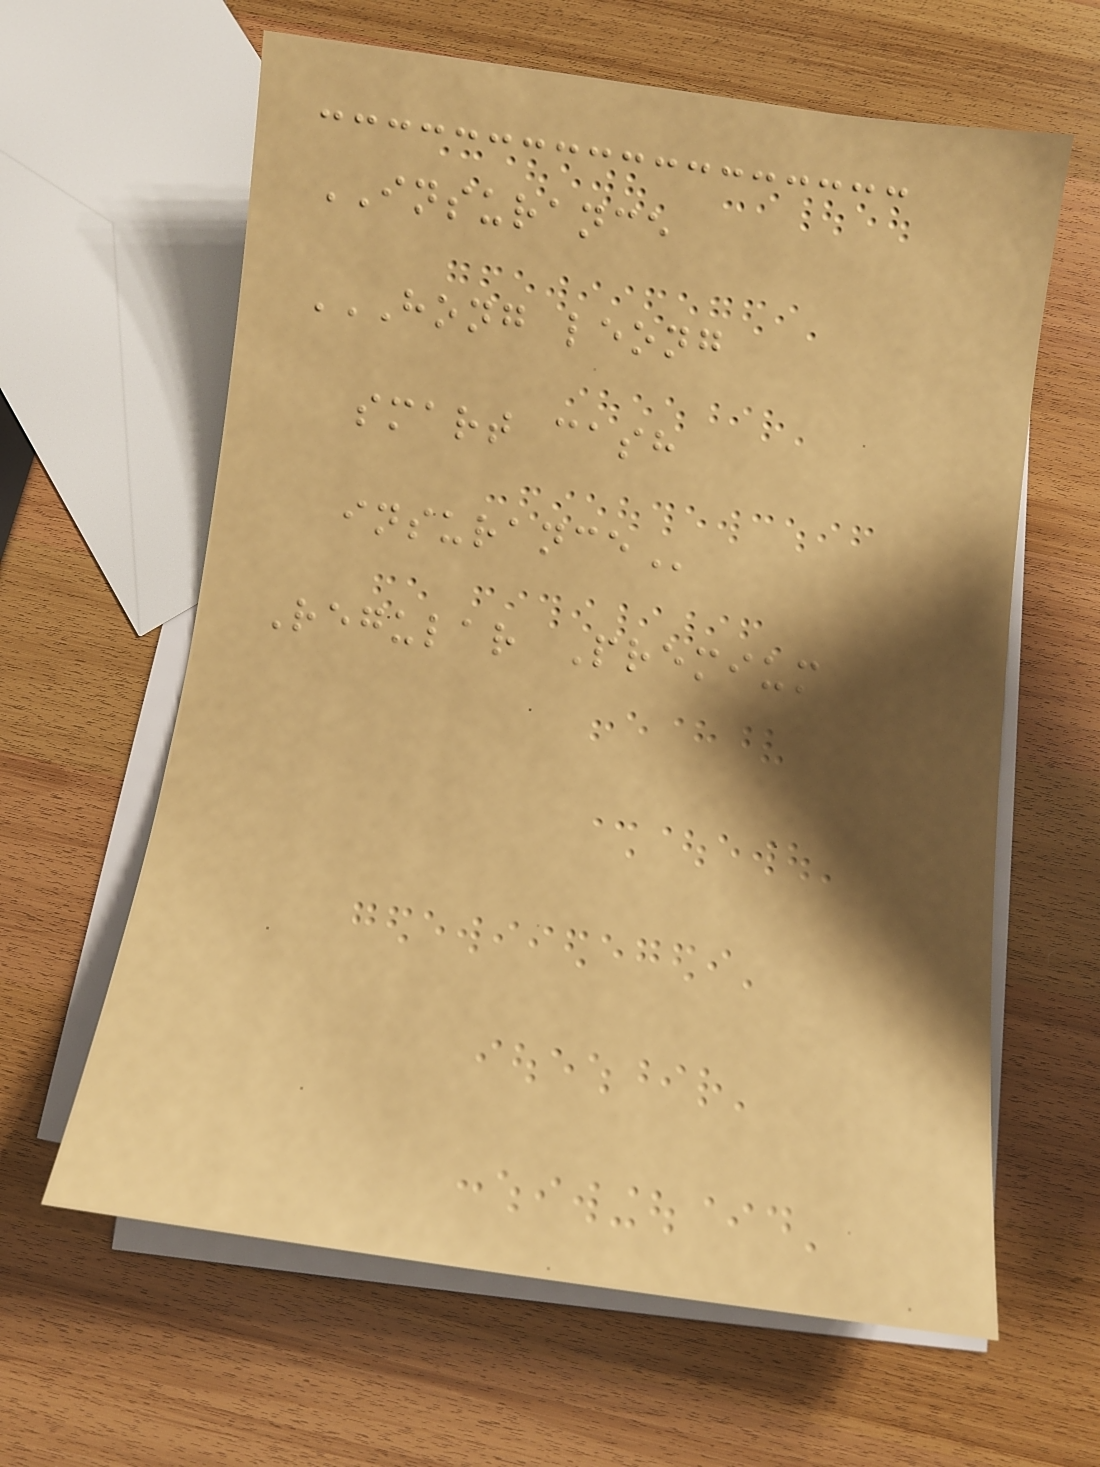INSURANCE
HONG LEONG
SMART CASH
INSURANCE
Regular Premium
